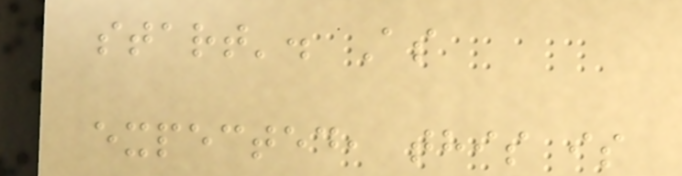start'. As
expected, this is
